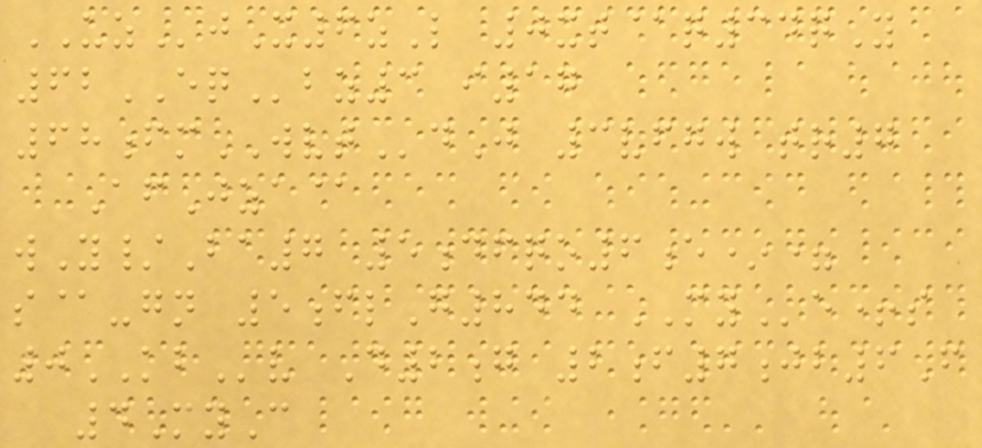UZjX6zL 0xt@q34qY
62EQbz3 i17
68fmWVTdJ 3vfgw tr7
AfJza@
wY/Ba7 5dfqo6e*=
s@-gn 5flG844 MYe+s
0KBv D2g 2f7jb6F
4MyC
